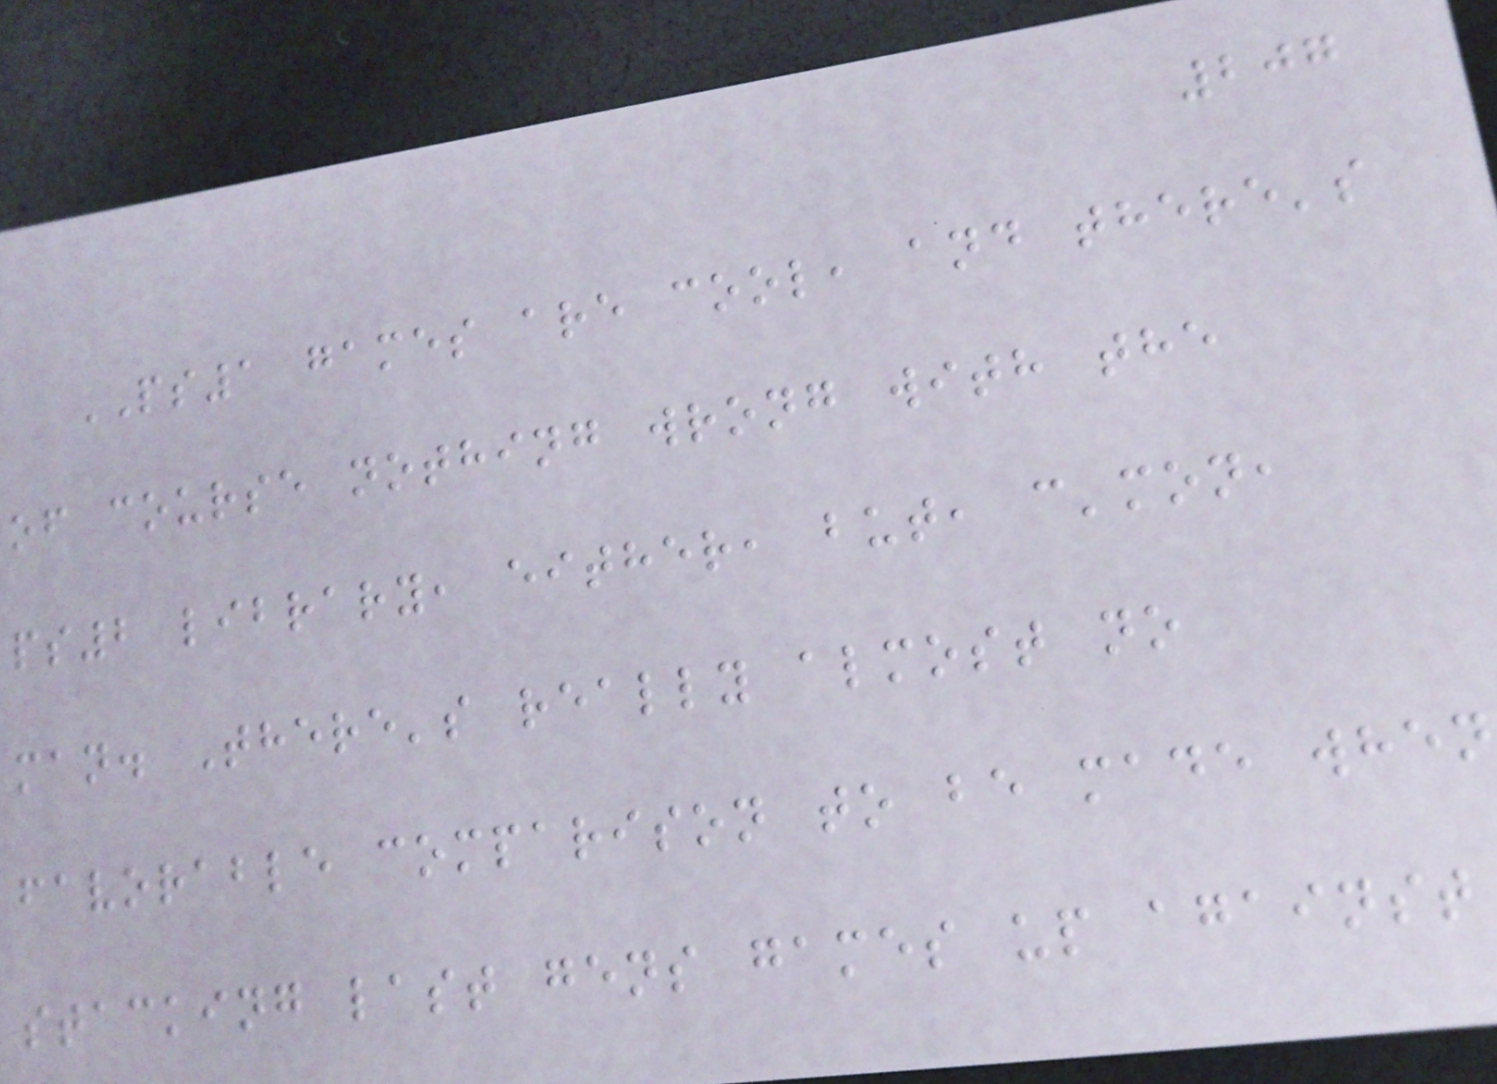207
PS1 games are cool, and there's
of course nothing wrong with the
ps2 library, either, but, c'mon,
man. There's really almost no
favorable comparison to be made when
stacking last gens games up against
